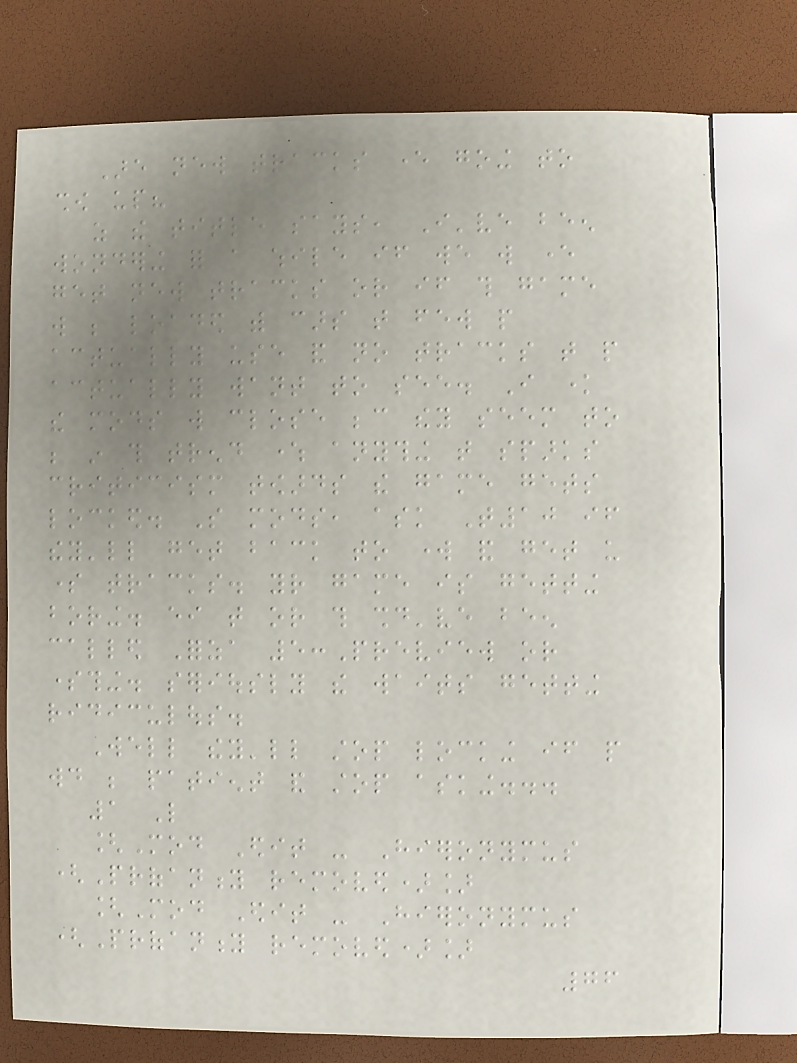Are new tracks ever going to
show up?
as the title says, I've been
wondering for a while if we will ever
get new tracks or if this game
will be loaded with cars that few people
actually use and no tracks that people
actually want to see. I know
the mods will close because they seem to
be in this trend where anything that sparks
criticism towards the game gets
locked. So mods, ask T10 if
they'll get back to work and get us
some tracks. your game is getting
boring. either that or this should've been
called Forza 5:Preview or
something. seriously the waits getting
ridiculous.
Well they'll stop locking if people
would be patient and stop asking...
1 Like
[Mod Edit - Hieronymus
(Profanity removed)]
[Mod Edit - Hieronymus
(Profanity removed)]
76
